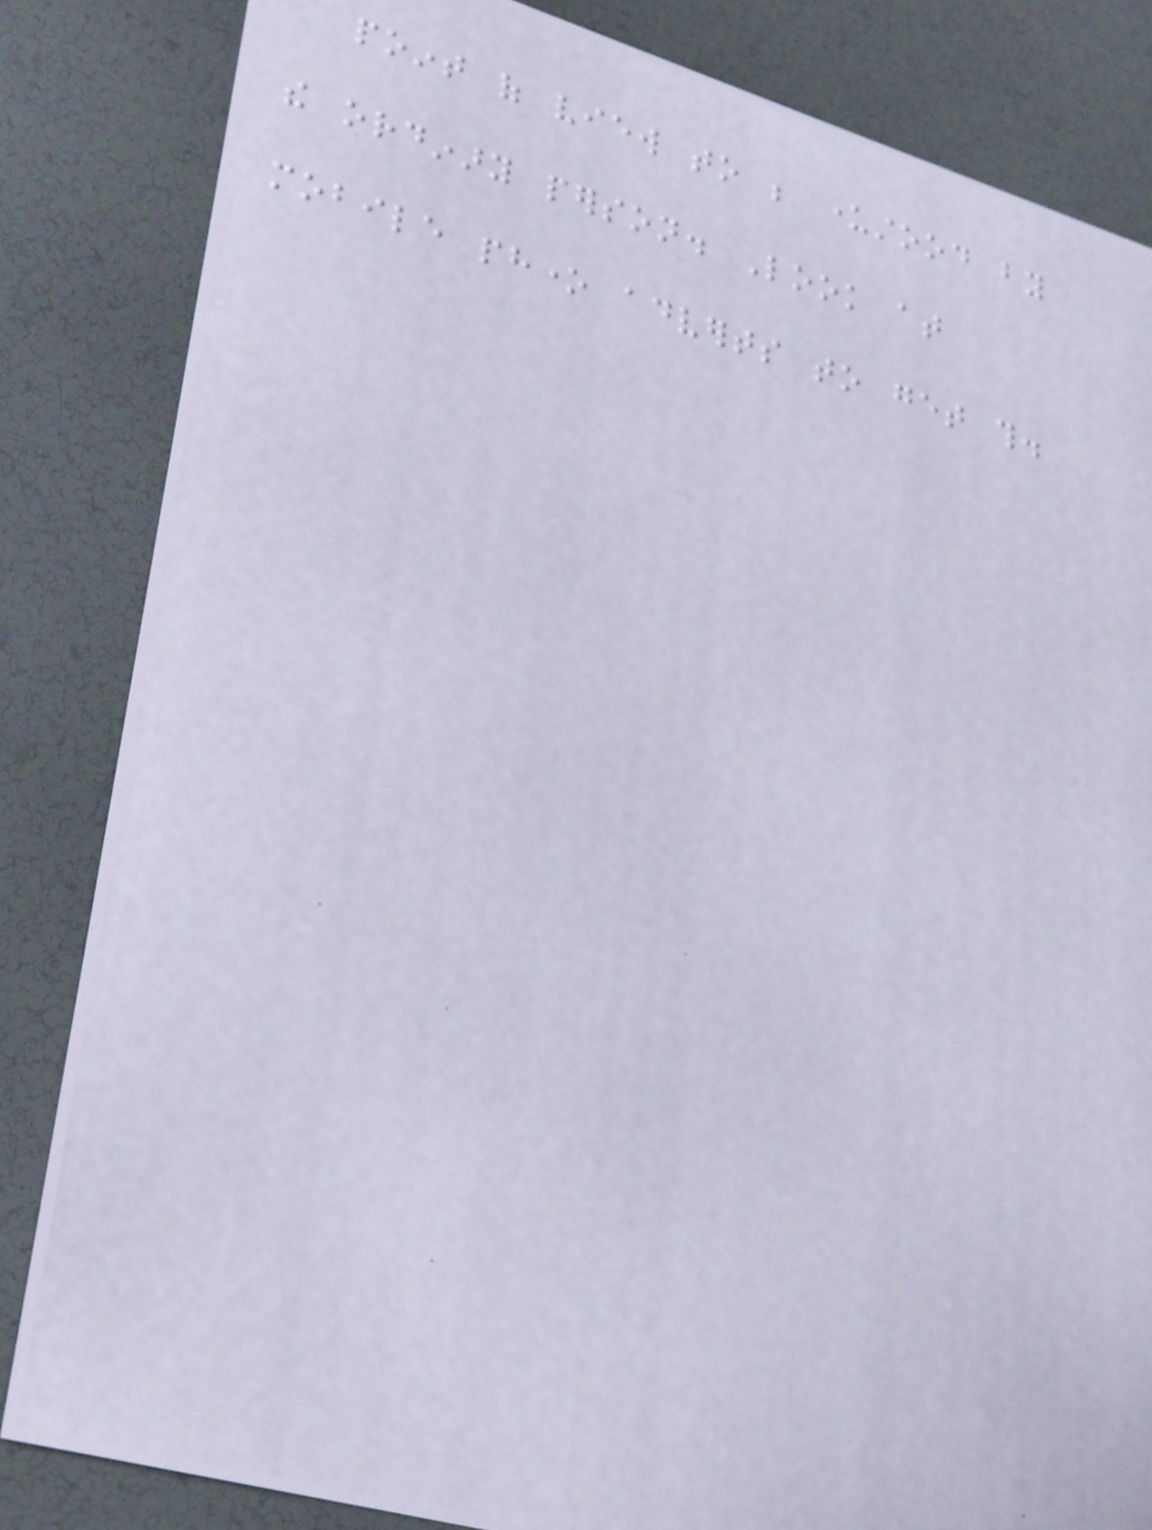point of view to be understood by
the ordinary person. Look at
mobile phone adverts to get this.
